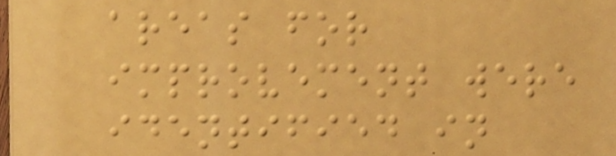areas for
improvement were
identified in
